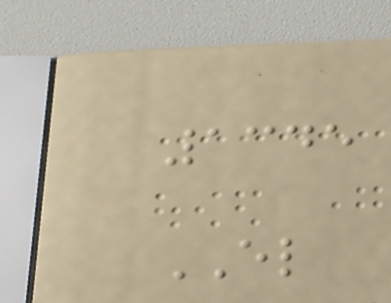1345
EL
